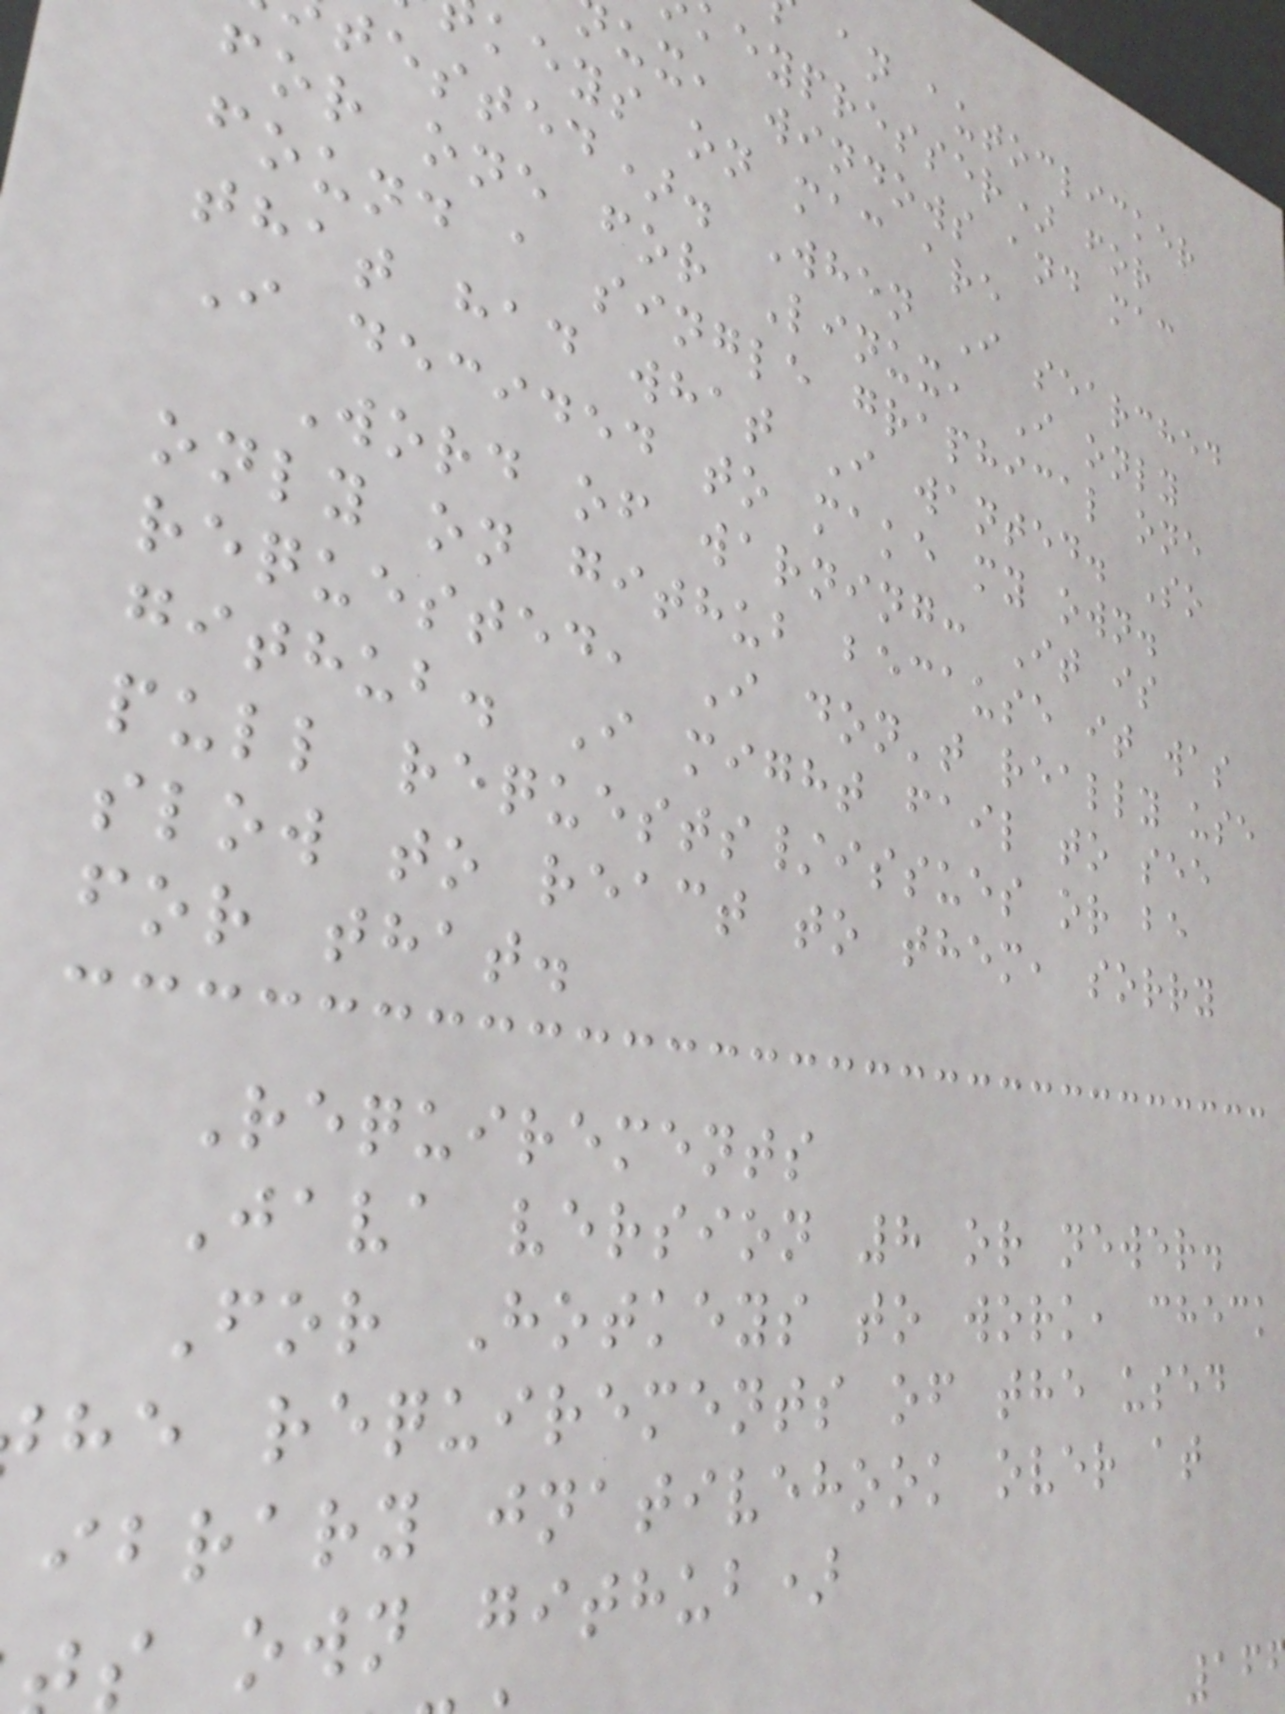an autoclicker
keypresser) for
ux, windows and mac
keys on mac are
tested). When I searched
for one for Linux, I only
found a single graphical one
that had what I wanted. So
I decided to make my own.
Word of warning: It is
only on github because it was
requested, I don't really use
github. I might fail to see
pull requests/issues or be
slow to react to them, sorry
for that.
Requirements
Java version 8 or newer.
For Hotkeys to work, check
he requirements of the used
ibrary jnativehook over at
s own github)
